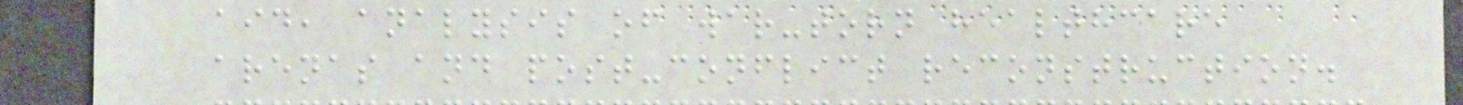aid, analysis of war-torn healthcare
arenas and post-conflict reconstruction.
